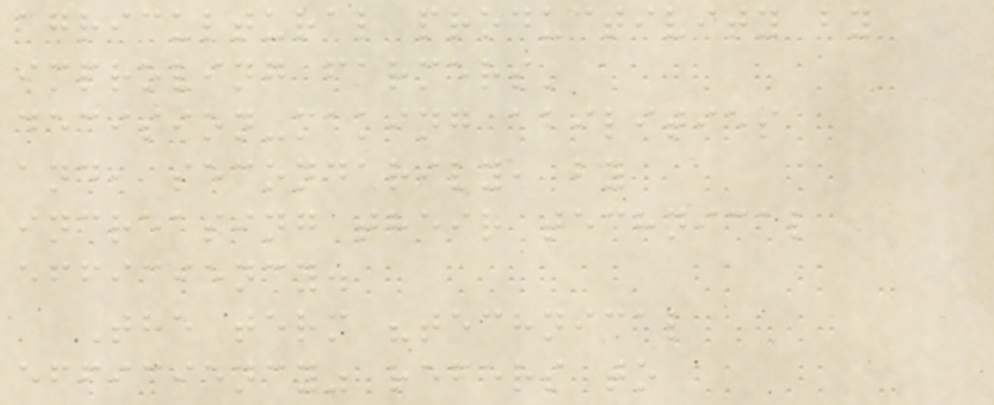agricultural productivity by
improving farmers'
decision-making abilities
and, secondarily, by
increasing their technical
efficiency.
The term "technical
efficiency" refers to
